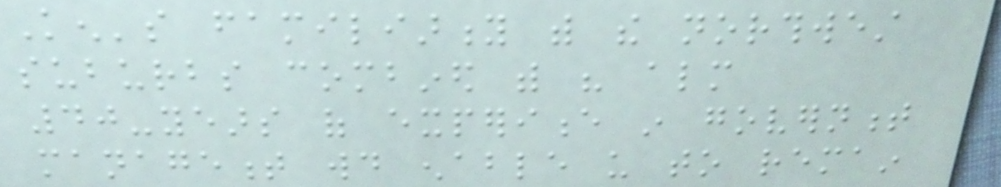Ken's familiarity with the northwest
suburbs combined with his almost
40-years of experience in government
management would enable us to remain
